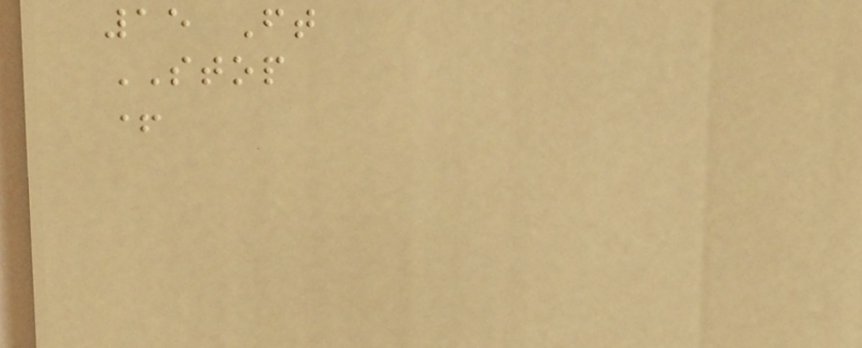15 Ft
STOP
+
